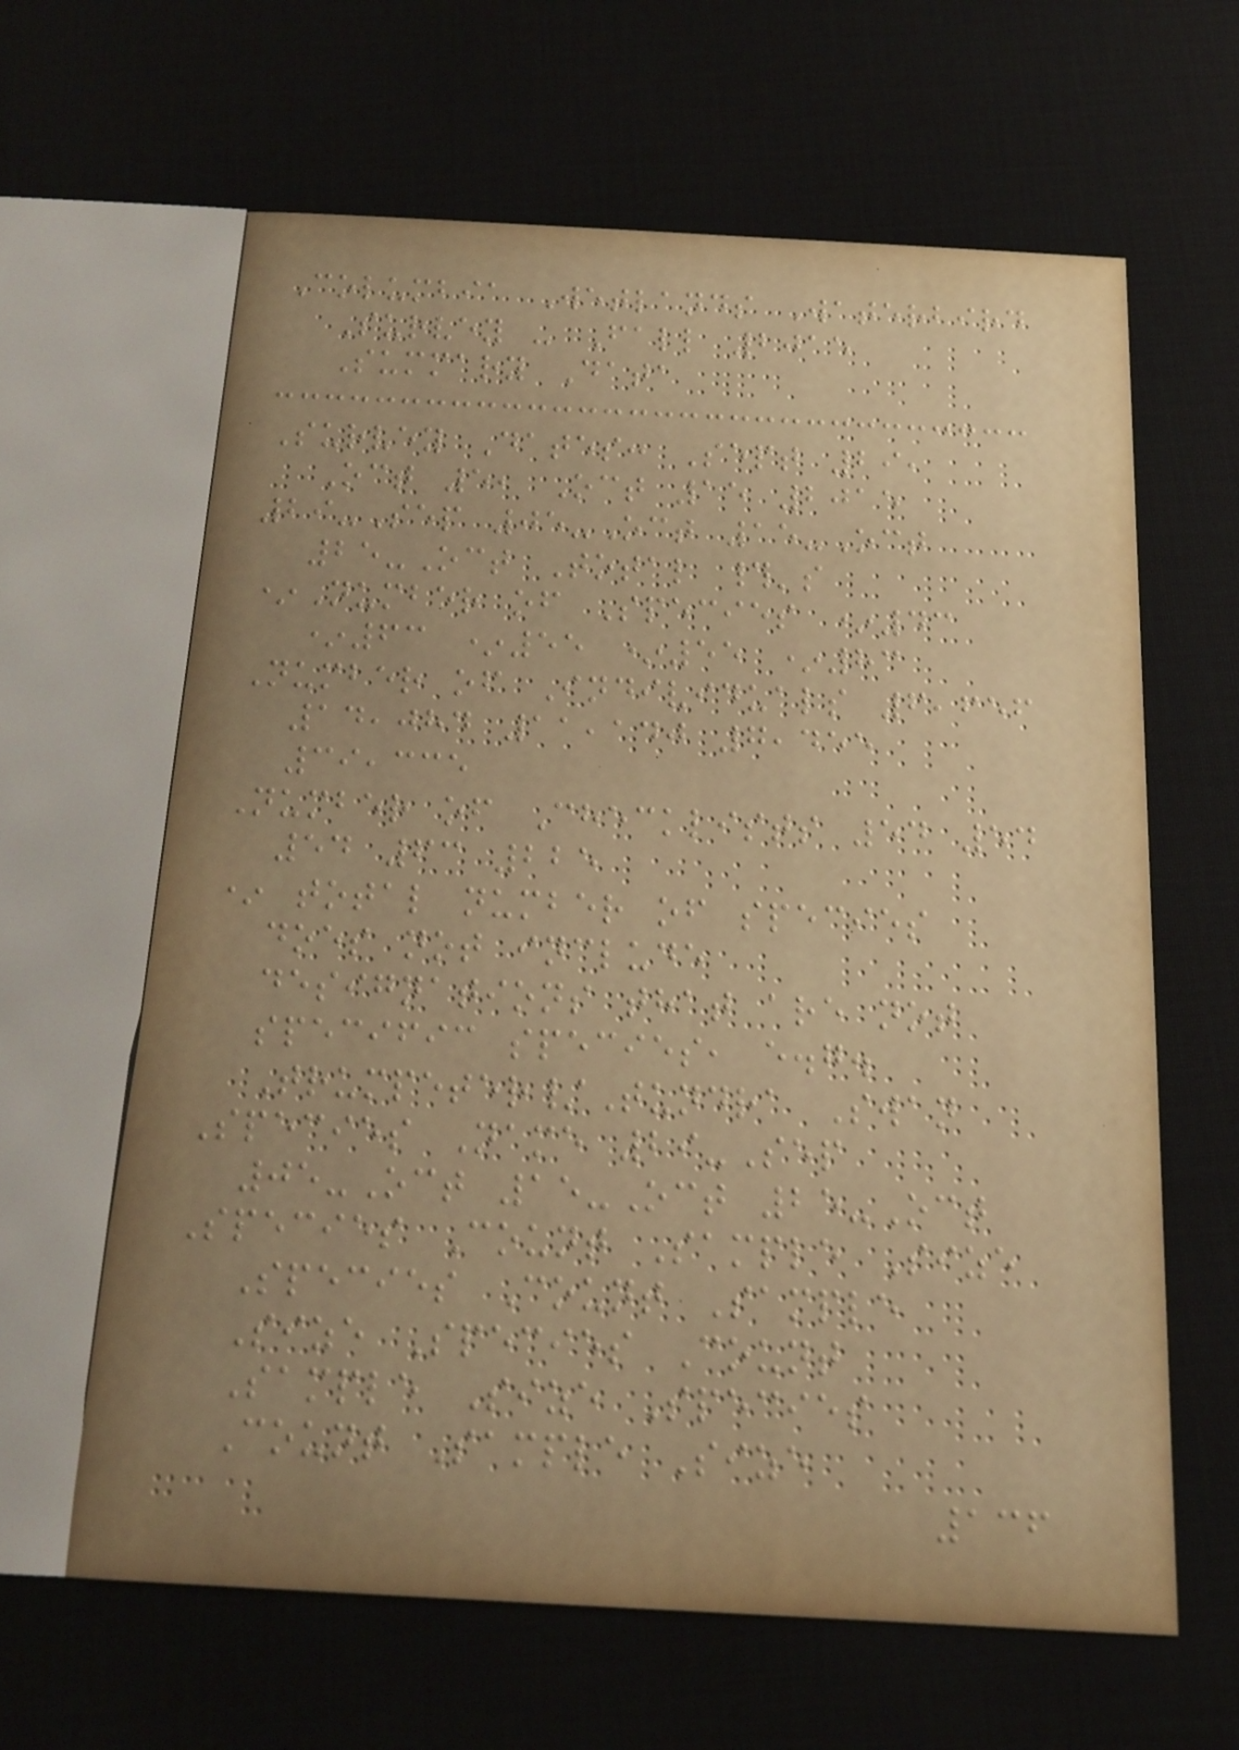Columbia Wetlands Waterbird
Survey - Fall 2015
Summary Data
Survey Dates: Sept 29,
Oct 5, Oct 15 2015
29-Sep 05-Oct 15-Oct
25-Oct Total #'s
*Number of Species *43
*63 *55 *55 *83
Number of Individuals 6,656
14,084 11,140 7,455
39,335
Number of Checklists 54 54
54 63 225
* total number of species
does not include
designations that are not
specific species, e.g.
Trumpeter/Tundra Swan
Species Name 29-Sep
05-Oct 15-Oct 25-Oct
Species Count Sample Size
Species Count Sample
Size Species Count
Sample Size Species
Count Sample Size
136
